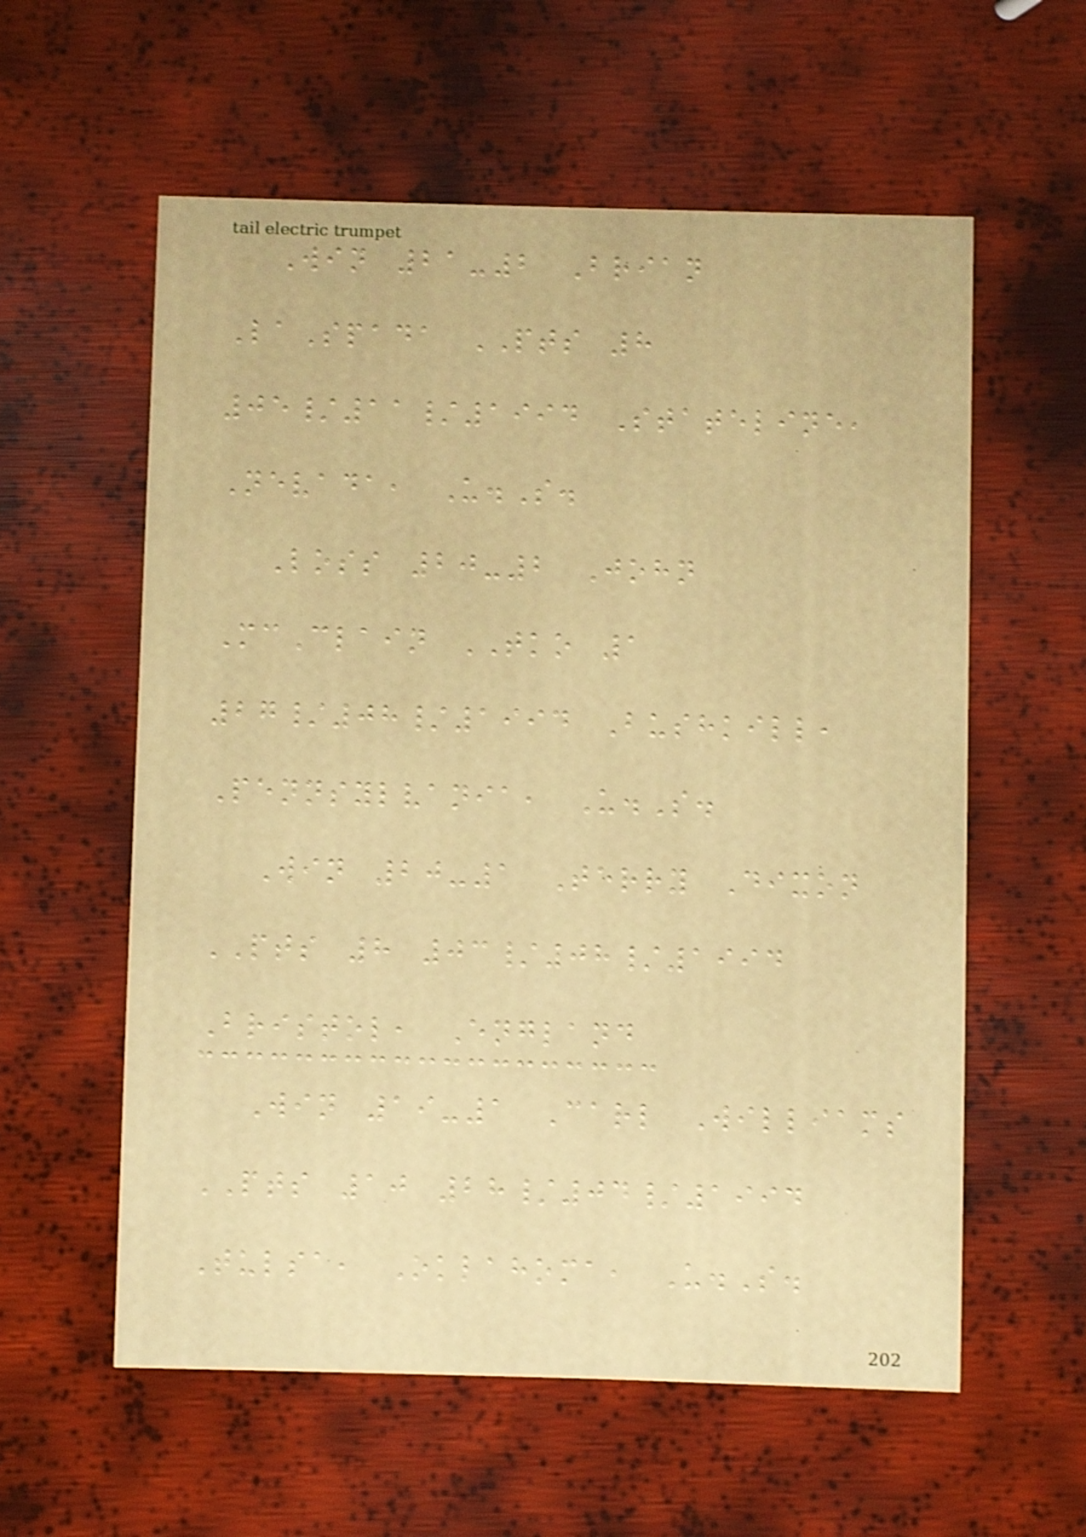Win 21-2 Brian
LaSpada PTS 8
05/11/1994 Stateline,
Nevada, U.S.
Loss 20-2 John
McClain TKO 1
27/08/1994 Bushkill,
Pennsylvania, U.S.
Win 20-1 Terry Dixon
PTS 8 03/08/1994
Bristol, England
Win 19-1 Carl Williams
PTS 10 28/04/1994
Tulsa, Oklahoma, U.S.
